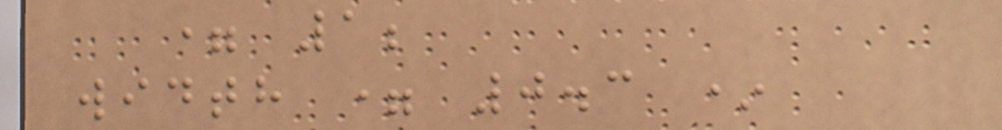= 1;
width = 0.3 *
